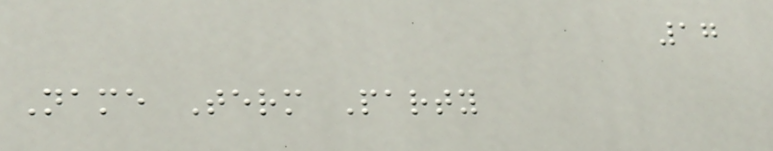17
Name Term Party
